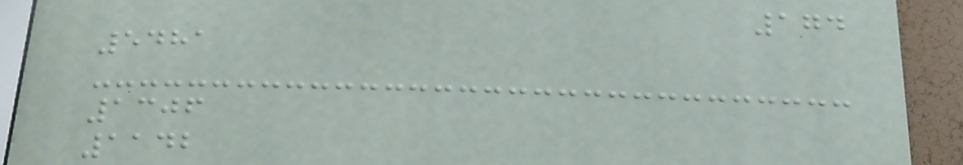174
5481
1306
1142
